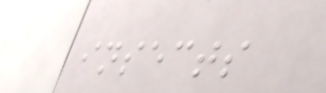insects
